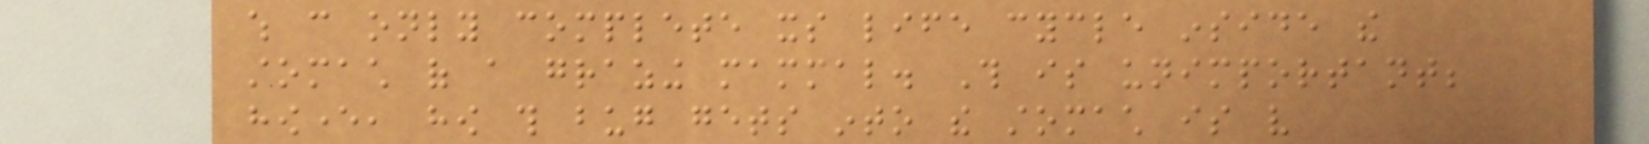which can only complete its life cycle inside the
stomach of a grazing mammal. This is unimportant;
however, how this bug gets into the stomach is very
